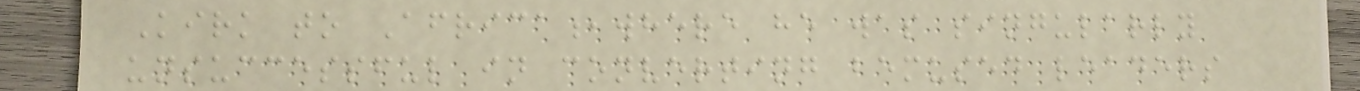Kirk to Africa,where he was singularly
unsuccessful in converting bemused leaders
